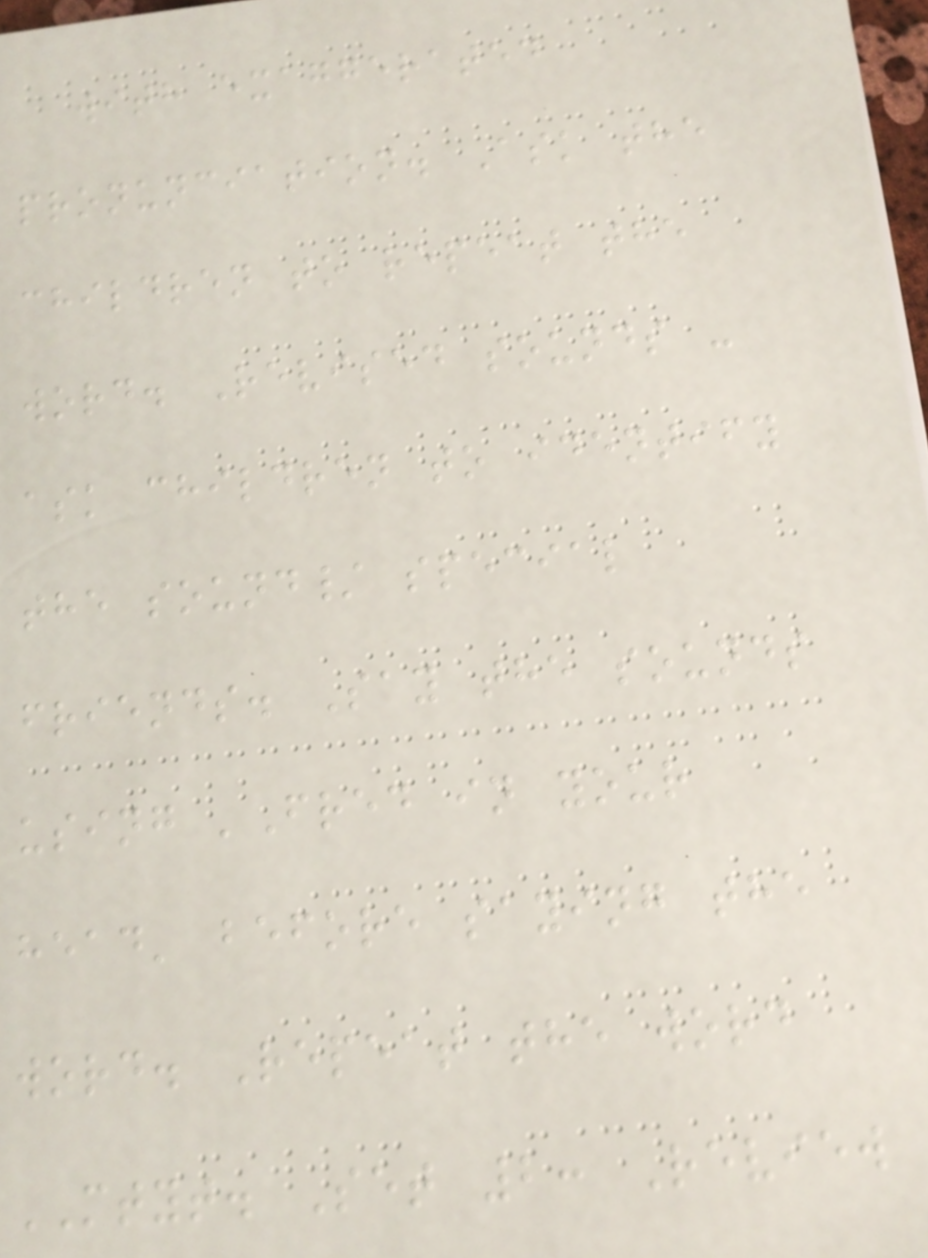with exaggerated
pronunciation. Ask the
children to repeat the
word. Revised sounds -
ask children to identify
the sound/ special
friends. Say the sounds
using 'Fred in your
head' before saying the
word. Repeat the word
MTYT. Set 2: Review
